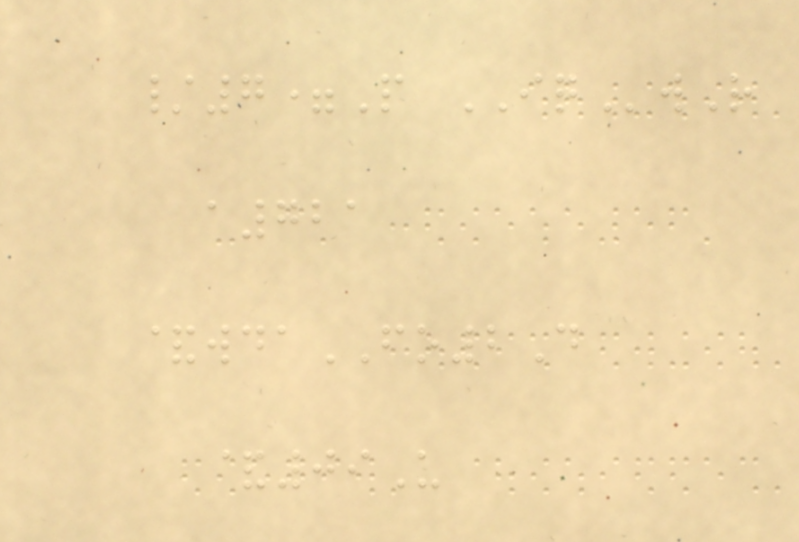/7=P IQwR
a721
&wdaFO2D
&09U
